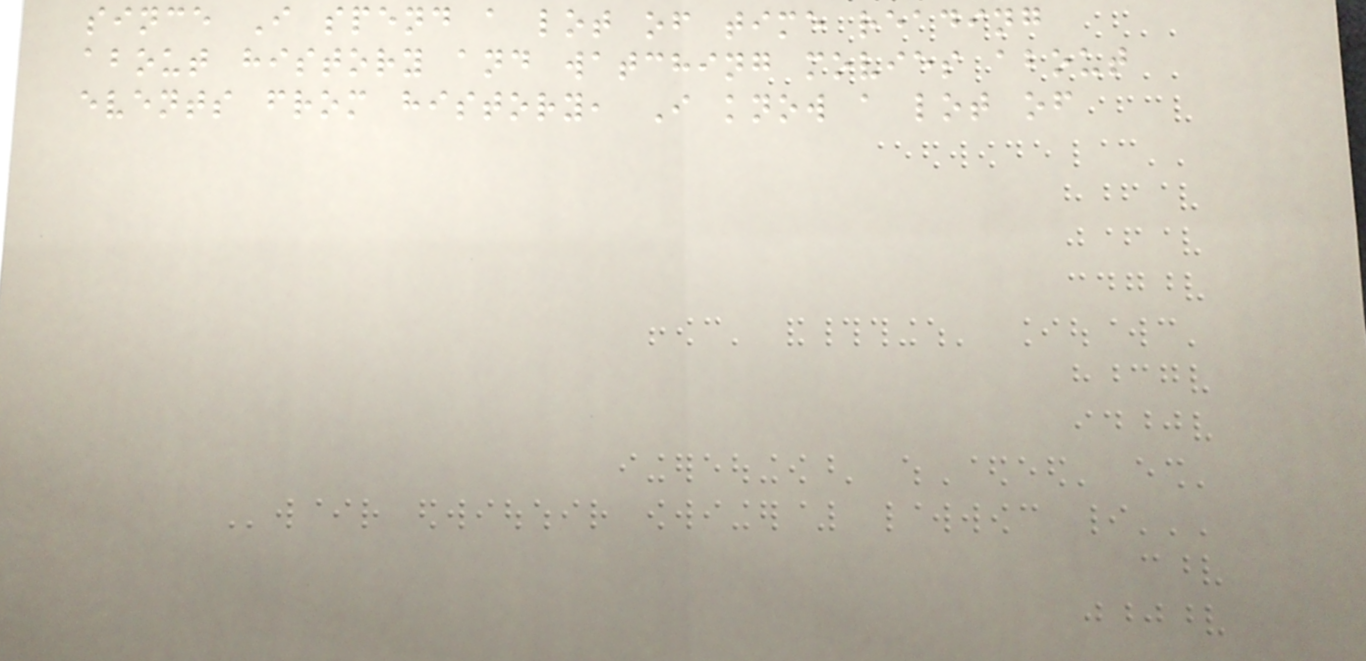since I spend a lot of time reading
about history and watching movies about
events from history, I know a lot of
